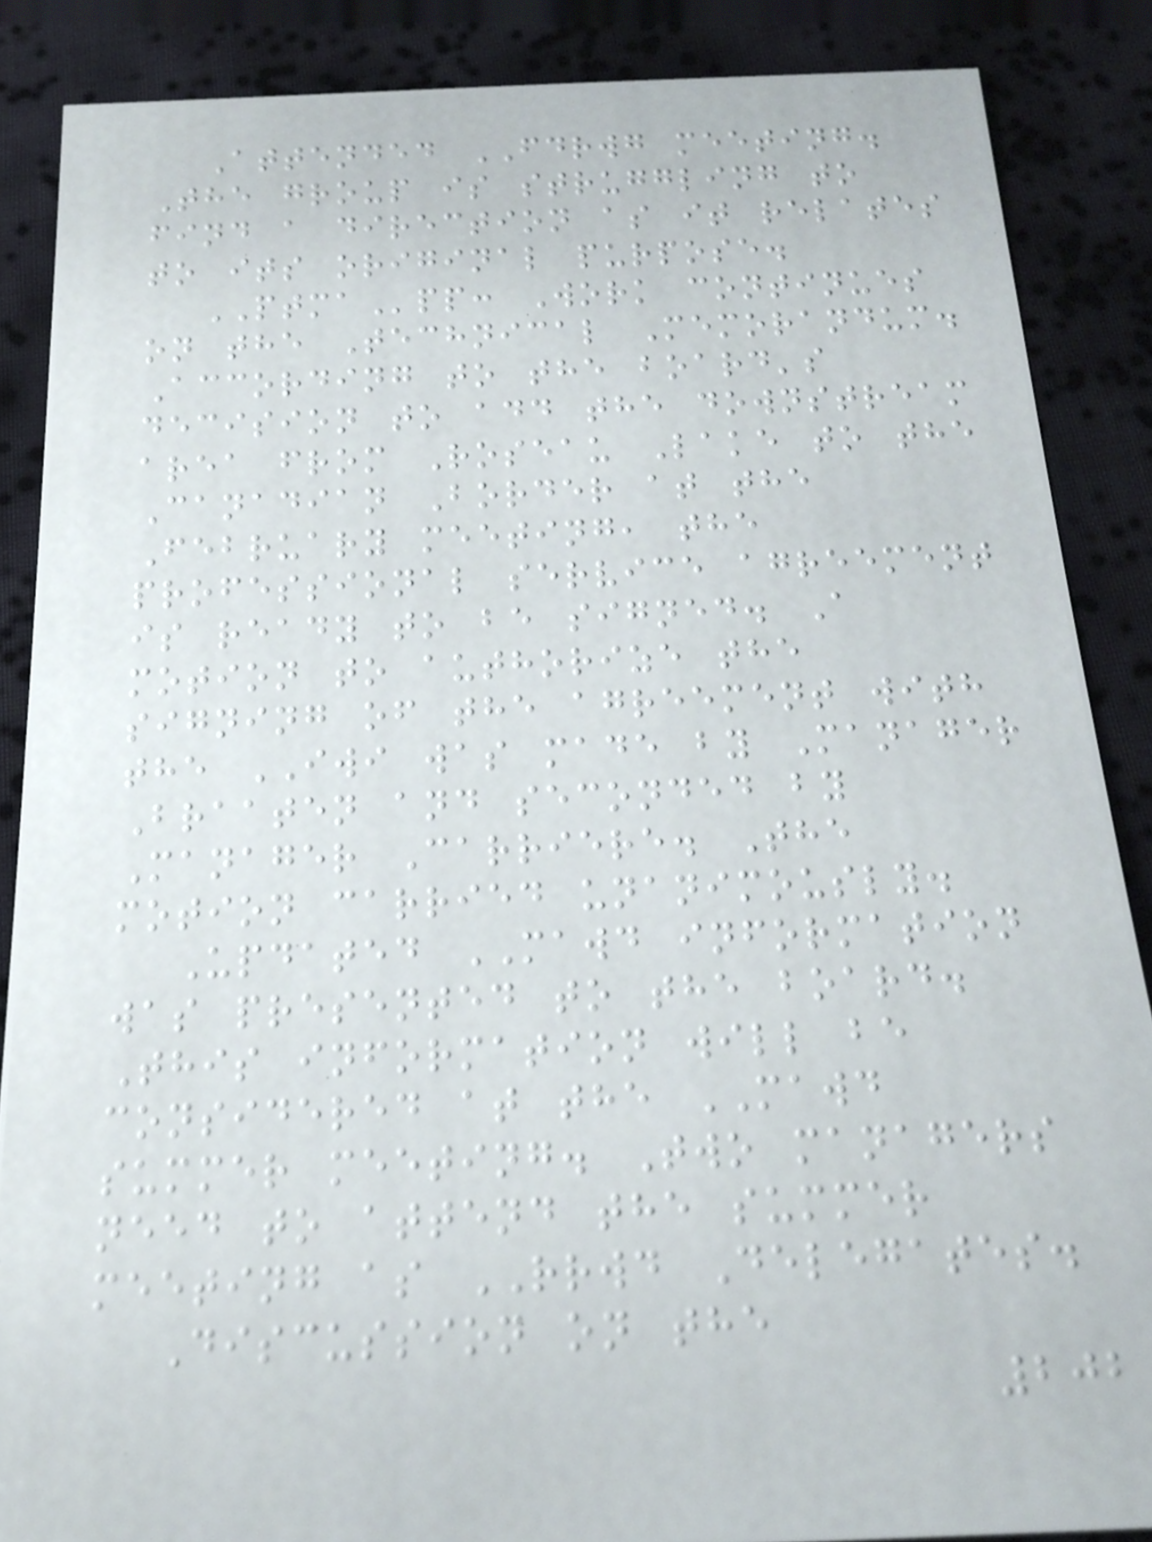Attended FDRWG meeting.
The group is struggling to
find a direction as it relates
to its original purpose.
PTMApp: Work continues
on the Technical Memorandum.
According to the board's
decision to add the downstream
area from Roseau Lake to the
Canadian Border at the
February meeting, the
professional service agreement
is ready to be signed. A
motion to authorize the
signing of the agreement with
the IWI was made by Manager
Braaten and seconded by
Manager Carriere. The
motion carried unanimously.
Updated MAWD information
was presented to the board.
This information will be
considered at the MAWD
summer meeting. Two managers
need to attend the summer
meeting as RRWD Delegates.
Discussion on the
202
